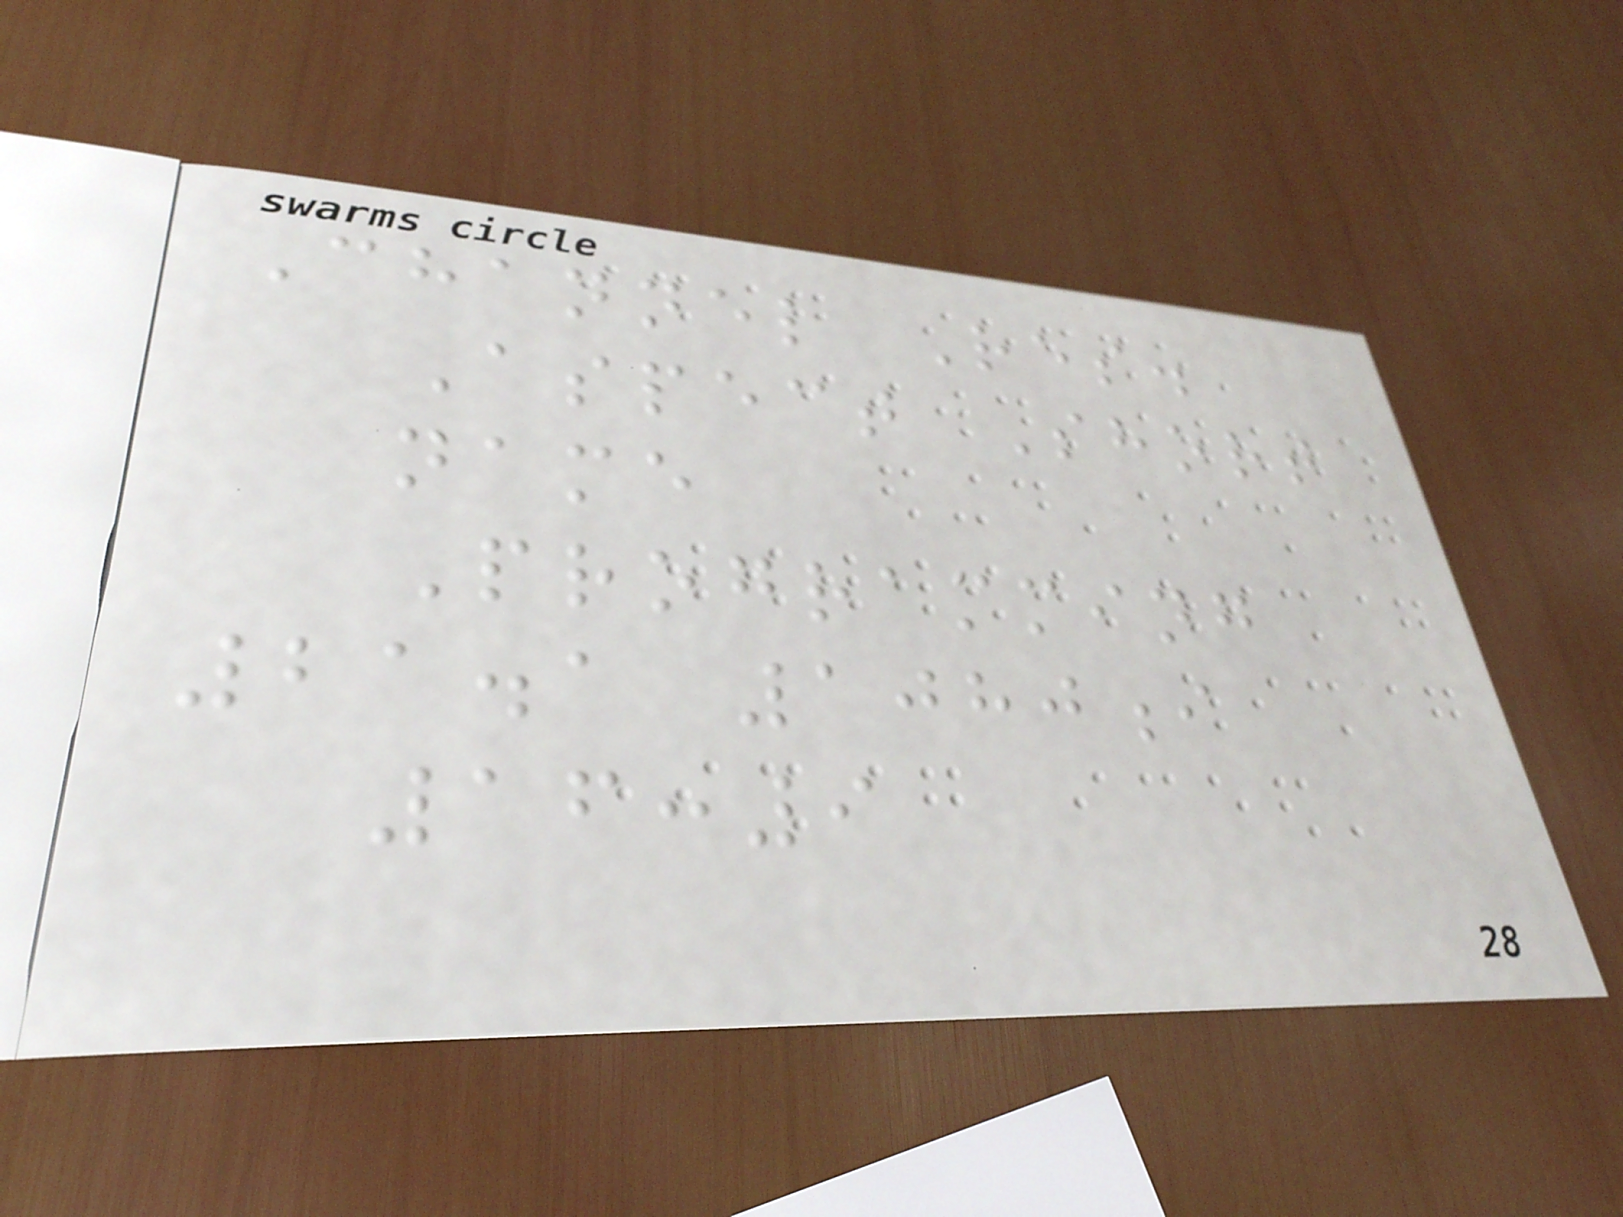Channel Res.
Aspect Short
name
Programming
21.1 1080i
16:9
